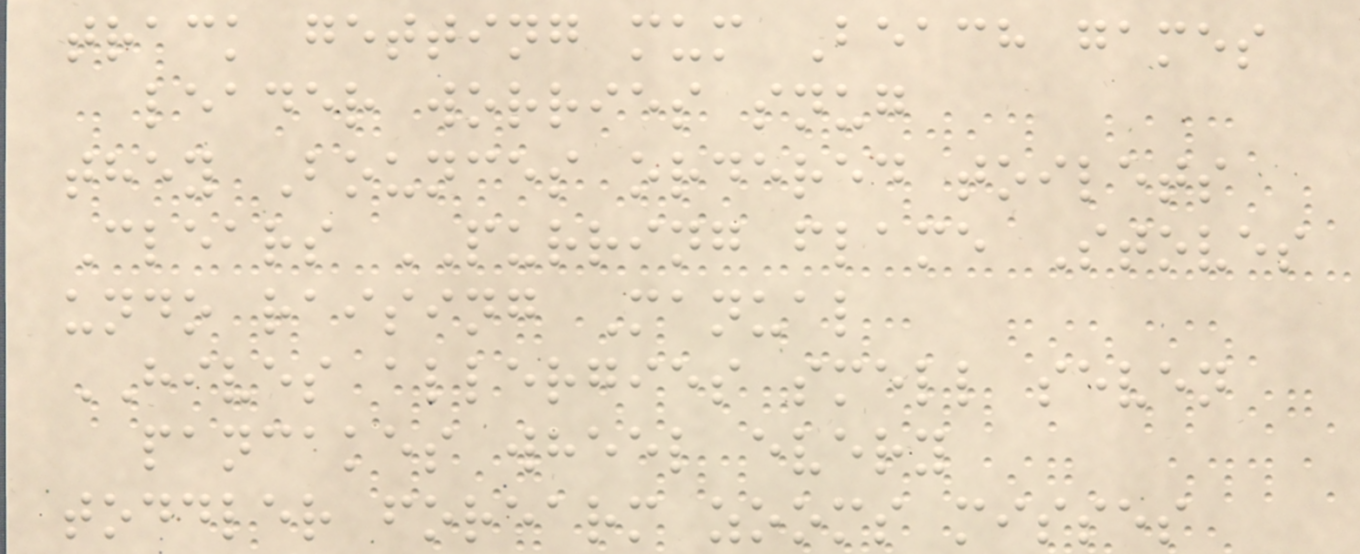track getting mum Beach games
leader worries snug
they Bounces ordered toilets
Clears PURRING flame Stoves
undo raising Manual
HIVES allergies smell seven
pancakes wheel every
toddler forearm zooms misses
